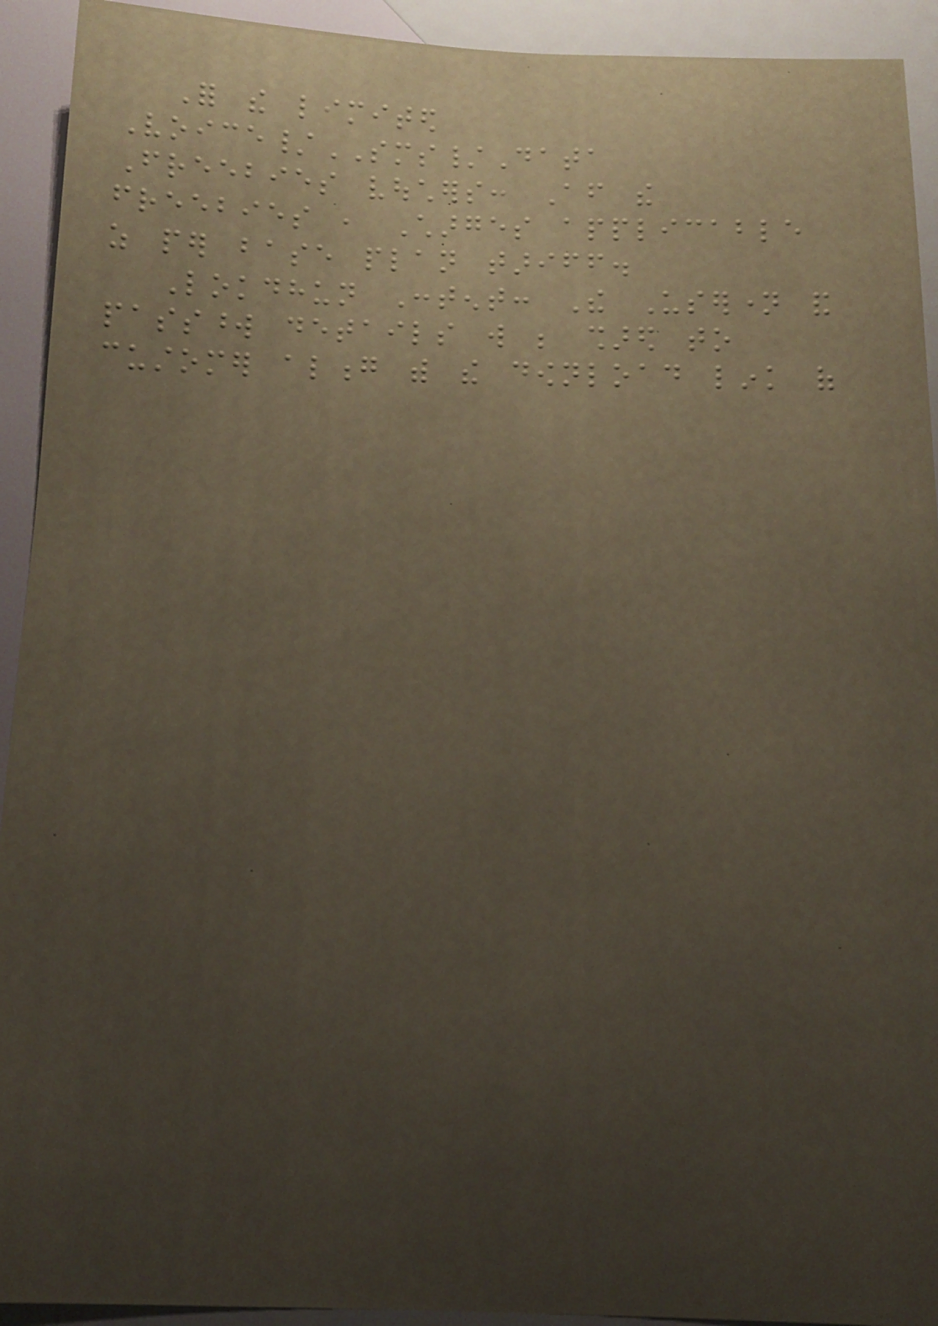For the limited
Voice/SMS/Data
Freebies vouchers: After the
freebies , Charges applicable
as per base plan tariff.
Lokdhun Content: The Username and
password details will be shared to
customer along with the download link of
